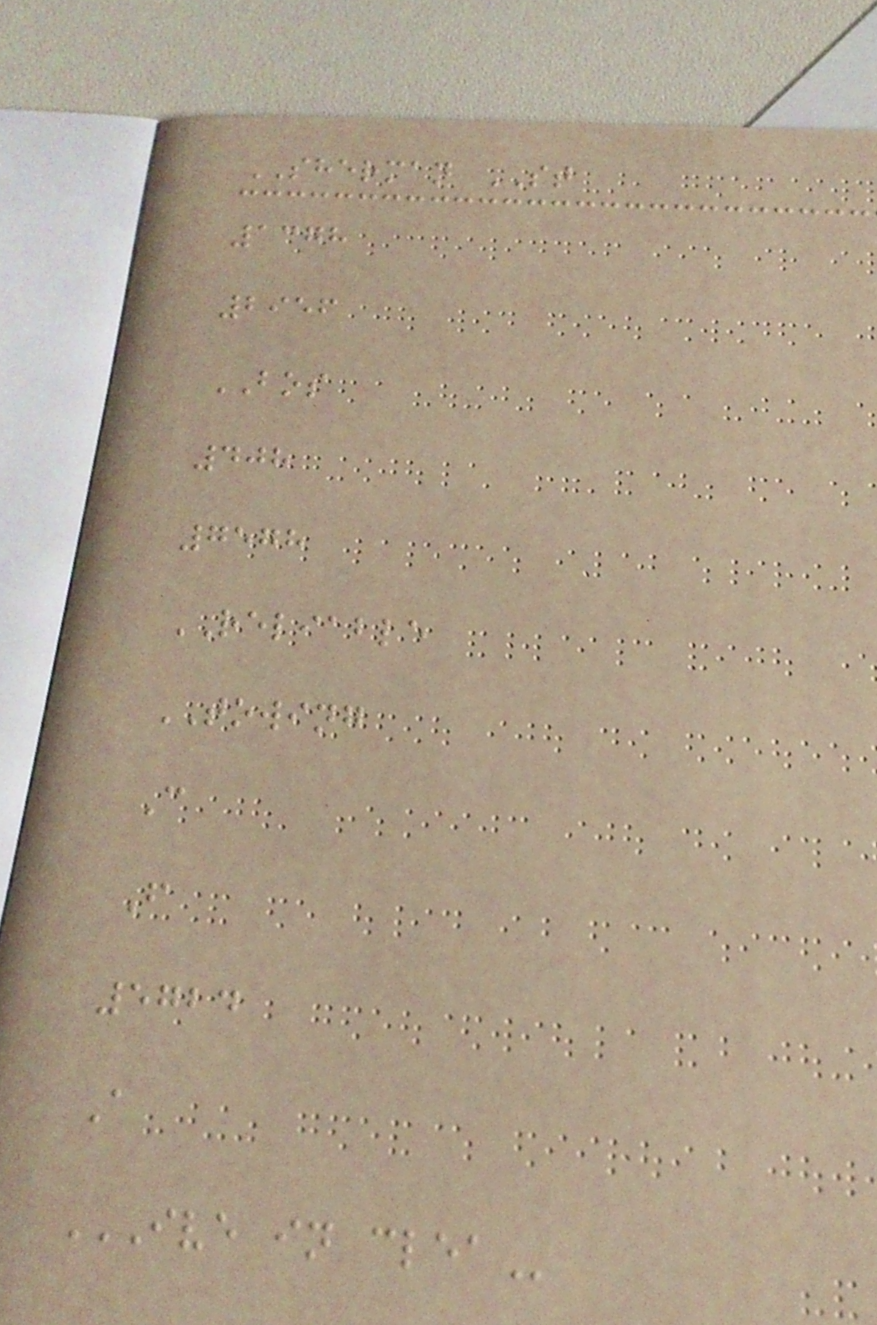SHERMAN ST
1378
2956
BOS
408
7578
RELIABLE
TOWING
C
F
5724
A
IVE IN CLEA
